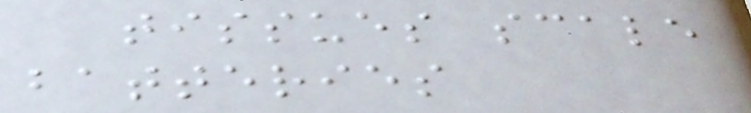tissues scale
batteries
